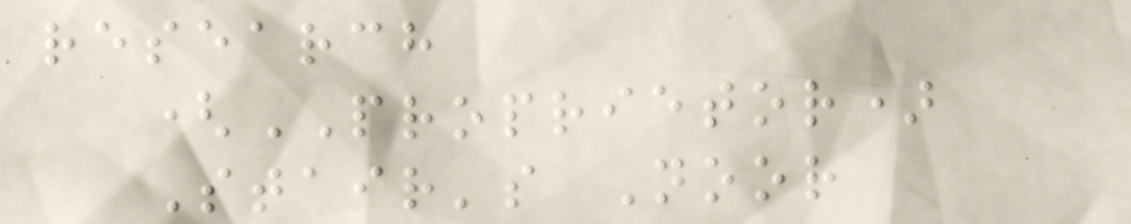research
(PROPRIETOR)
Stair's Noor
